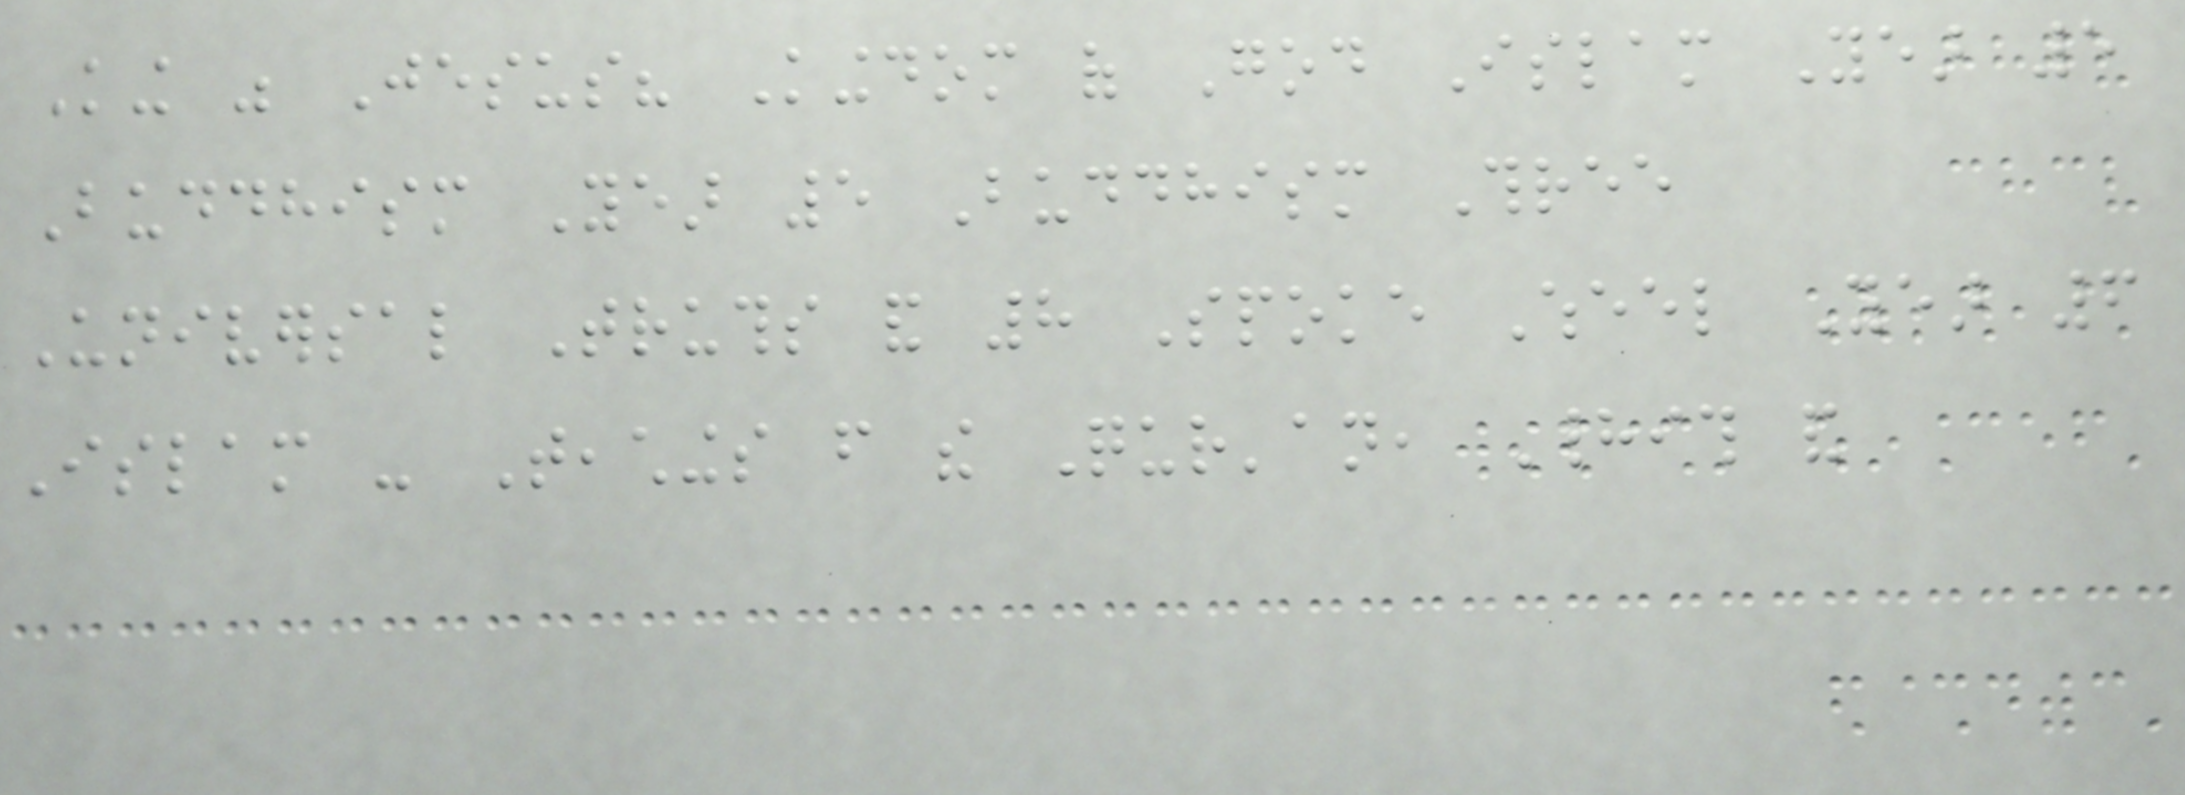King was Jesus? Kingdom of God Islam Year 5
Buddhism Year 5 Buddhism Three
Universal Truths and 8 Spoke Wheel Year 6
Islam - Teachings from the Qur'an, Hadith and
